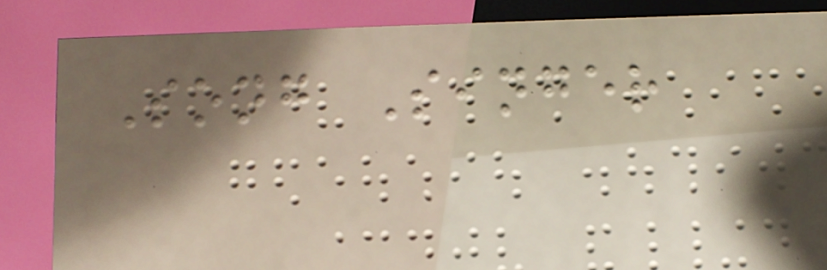Song Singer
